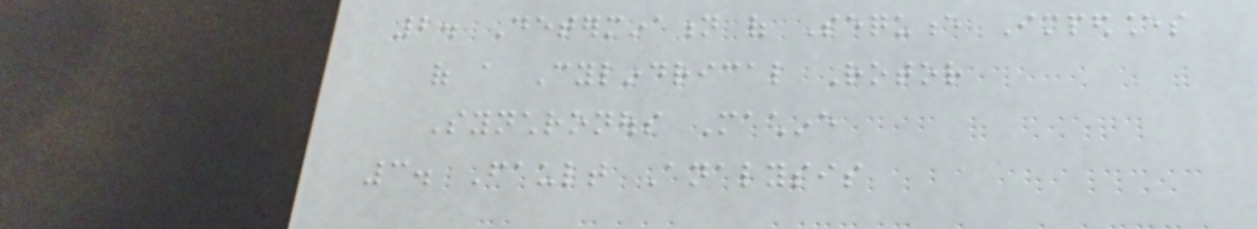2. Determination of Sequence Impedances
of a Cylindrical Rotor
Synchronous Machine
3. Fault Analysis
